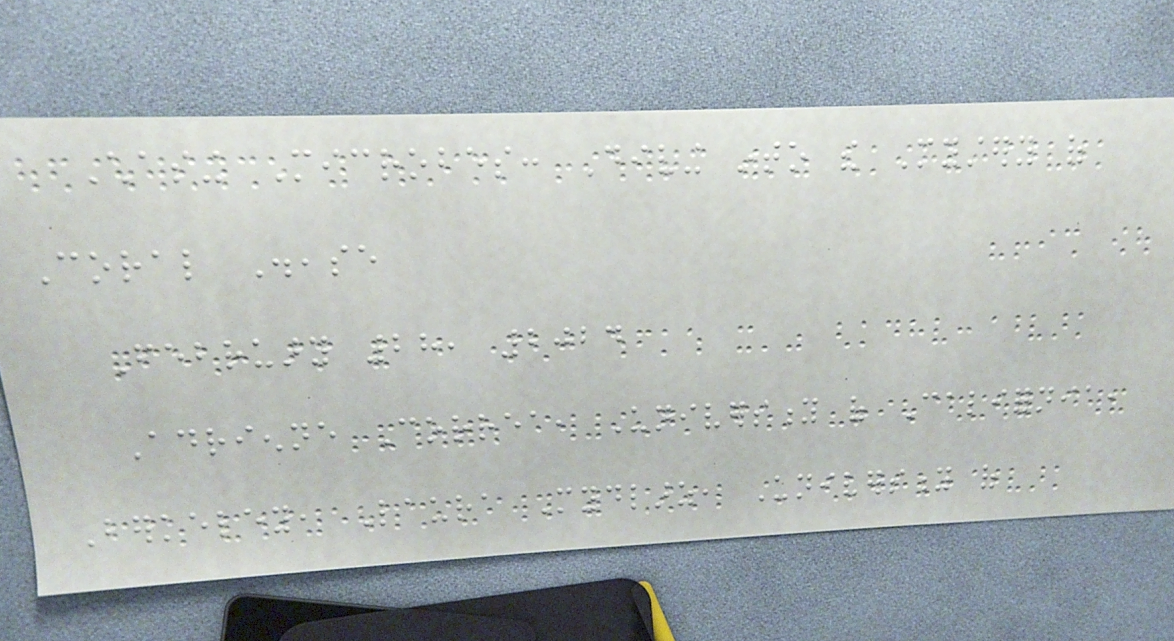Chasing Microbes: Diving into the Mystery of
Coral Disease
February 28, 2024
Adrienne Correa, University of California,
Berkeley, Laura Mydlarz, University of
